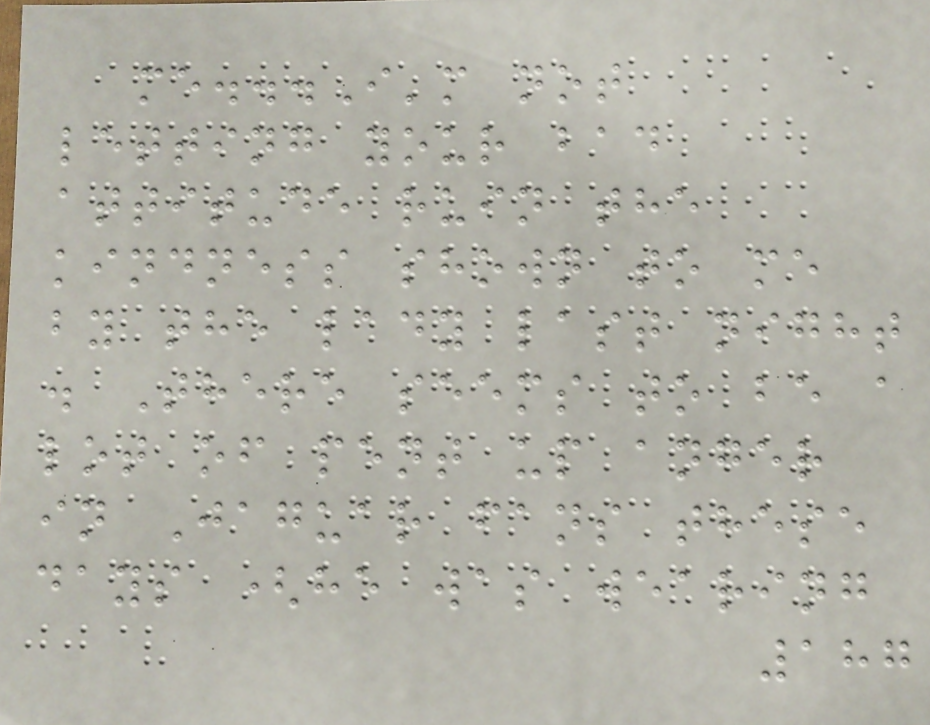me...I'm not
letting your bad
attitude ruin the
kindness shown to me
by the lady last night
. There seems to be a
lot of pent up anger
in Jaguar fans these
days (he was wearing
187
